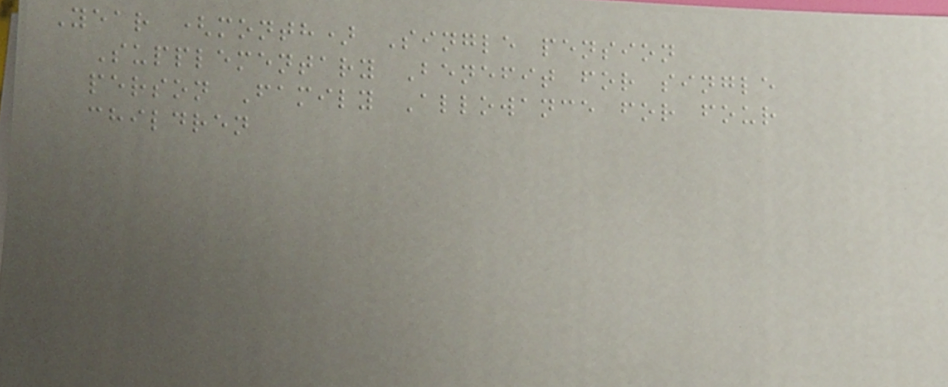Year (month) Single pension
Supplementary Benefit for single
person Family Allowance for four
children
